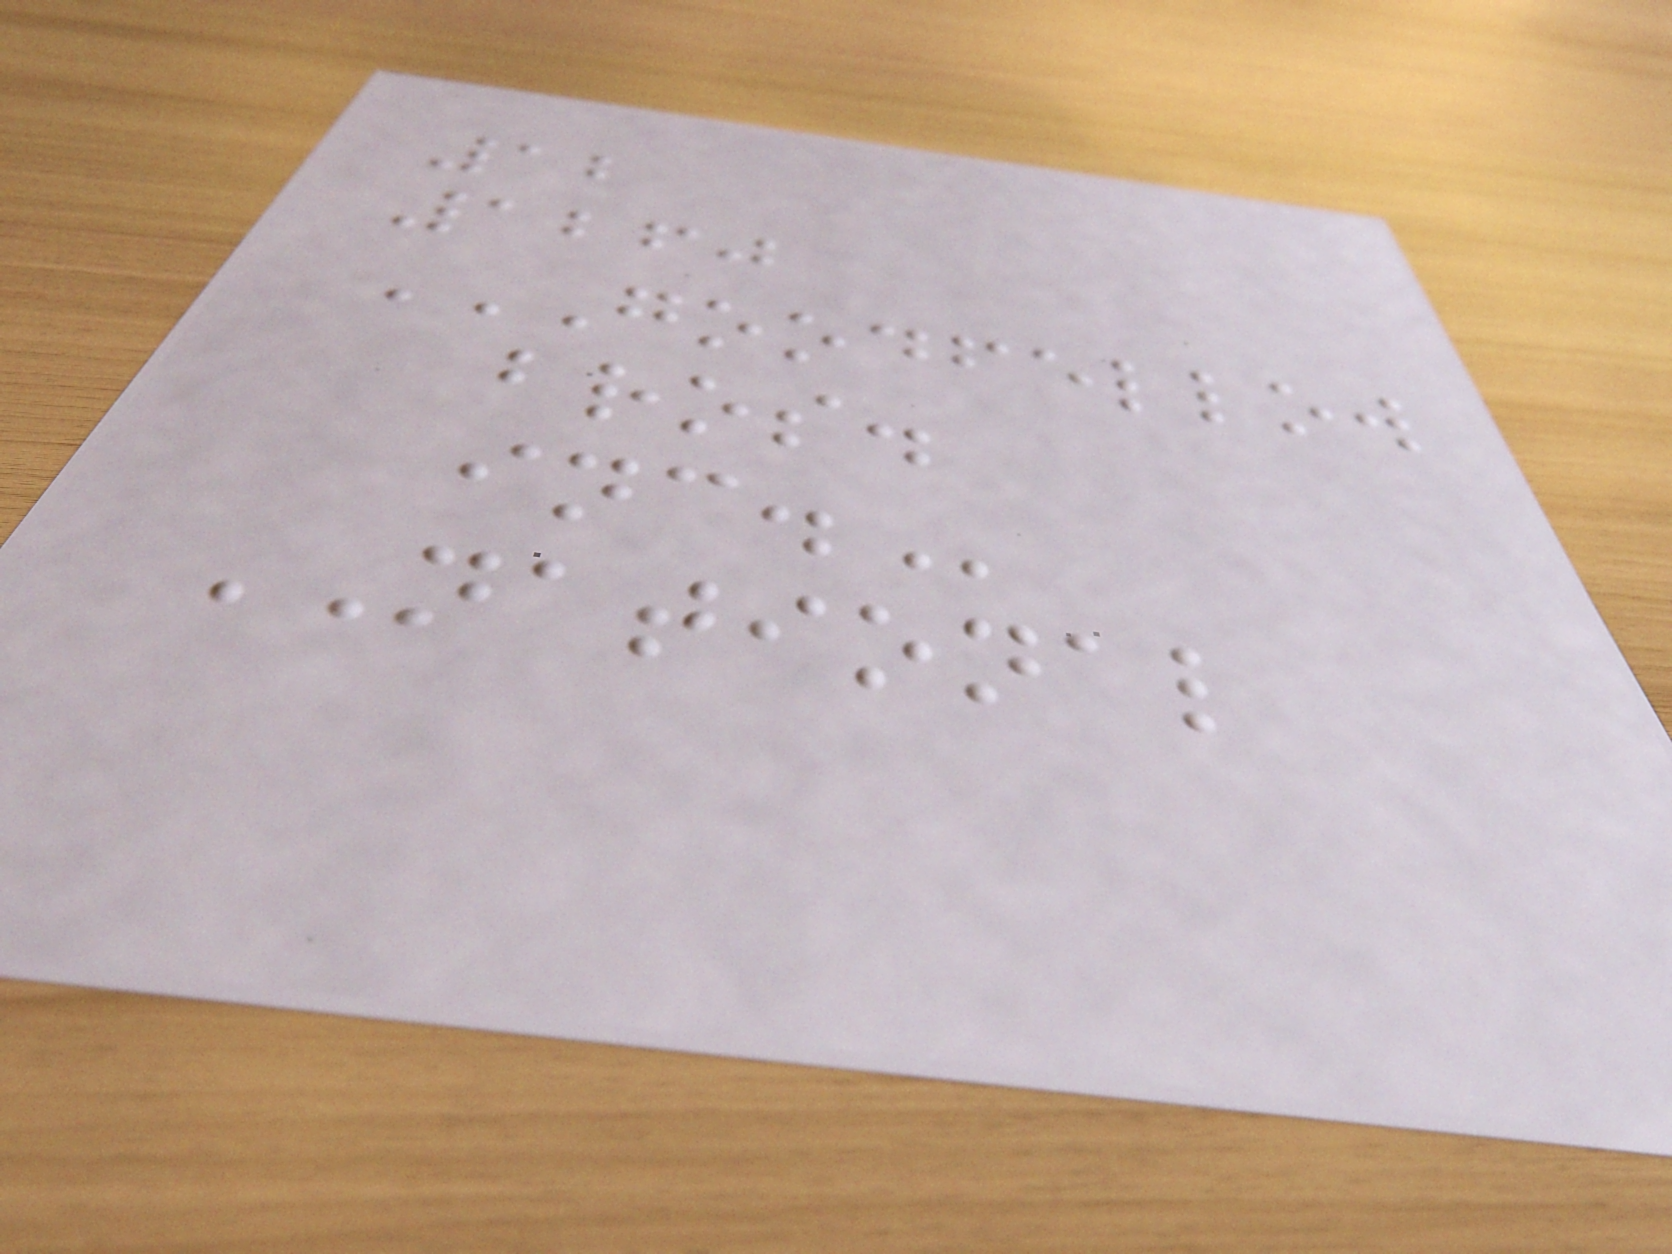12
1260
GOODFELLOW
BROS.
INC.
NATIONAL
